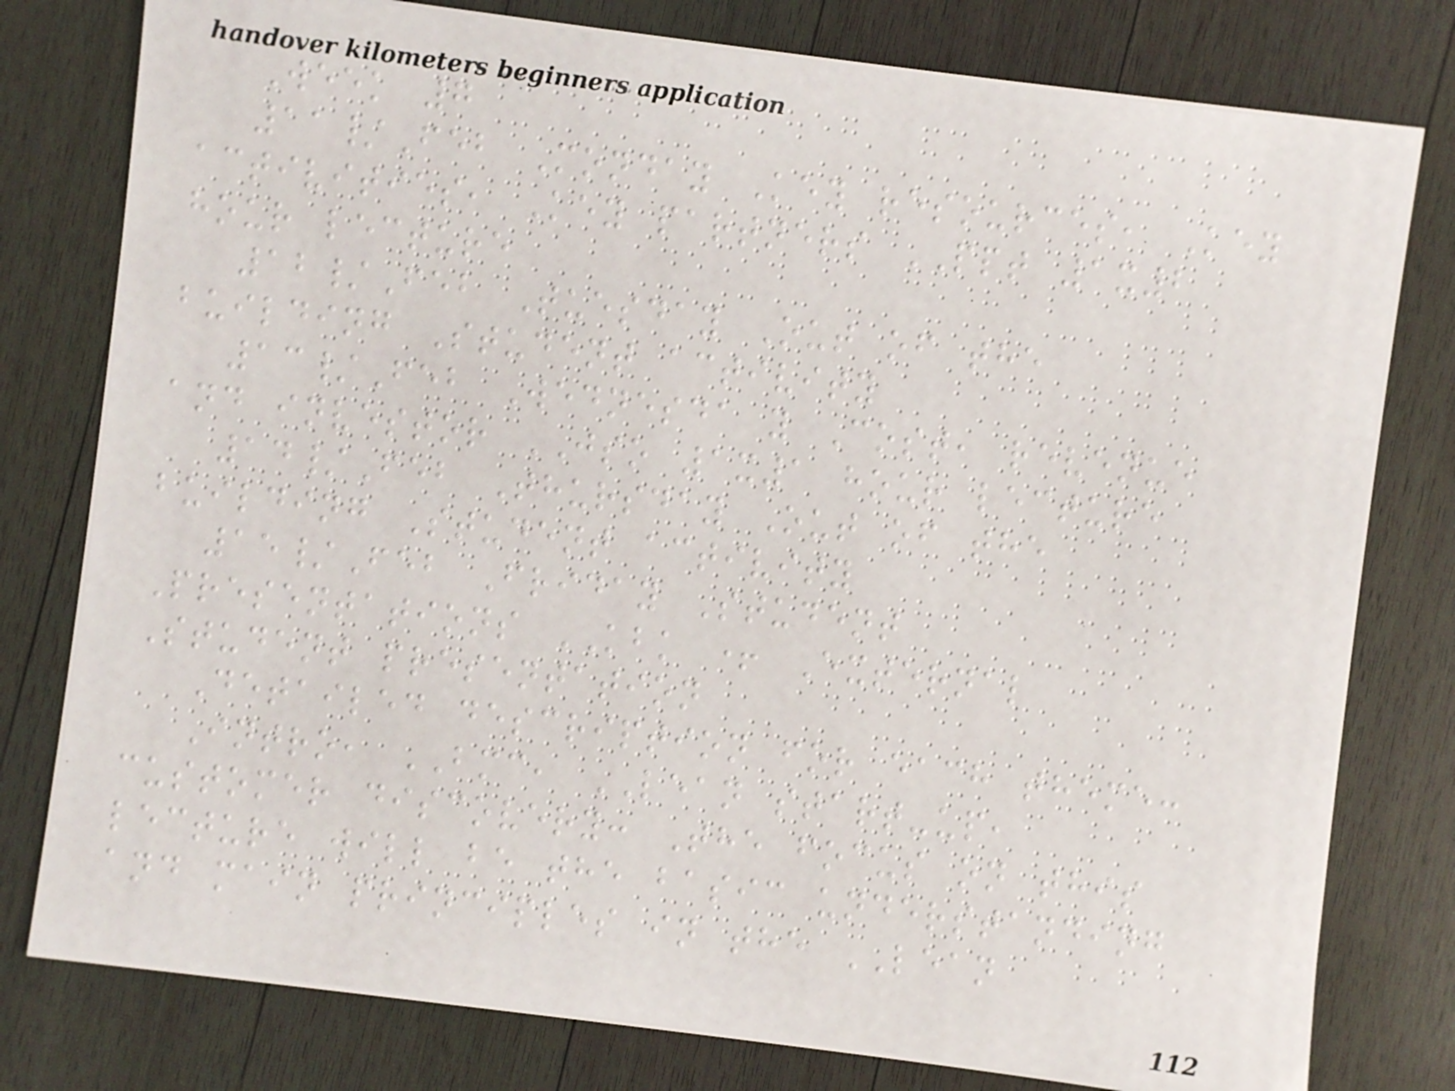Week 7
11/Feb Monday Key resources, Key
activities, Key partners PPT 1x2
hour lecture
12/Feb Tuesday Out of the
building Student activity
13/Feb Wednesda y Cost, revenue
and investor JSO 1x1 hour lecture
14/Feb Thursday Out of the
building Student activity
15/Feb Friday Student
Presentations KBK + External
Student presentation
Detailed description for each theme:
Intro, BMC, LEAN start-up,
customer discovery: The focus on this
lecture will be the basic understanding
and main principles in the LEAN
